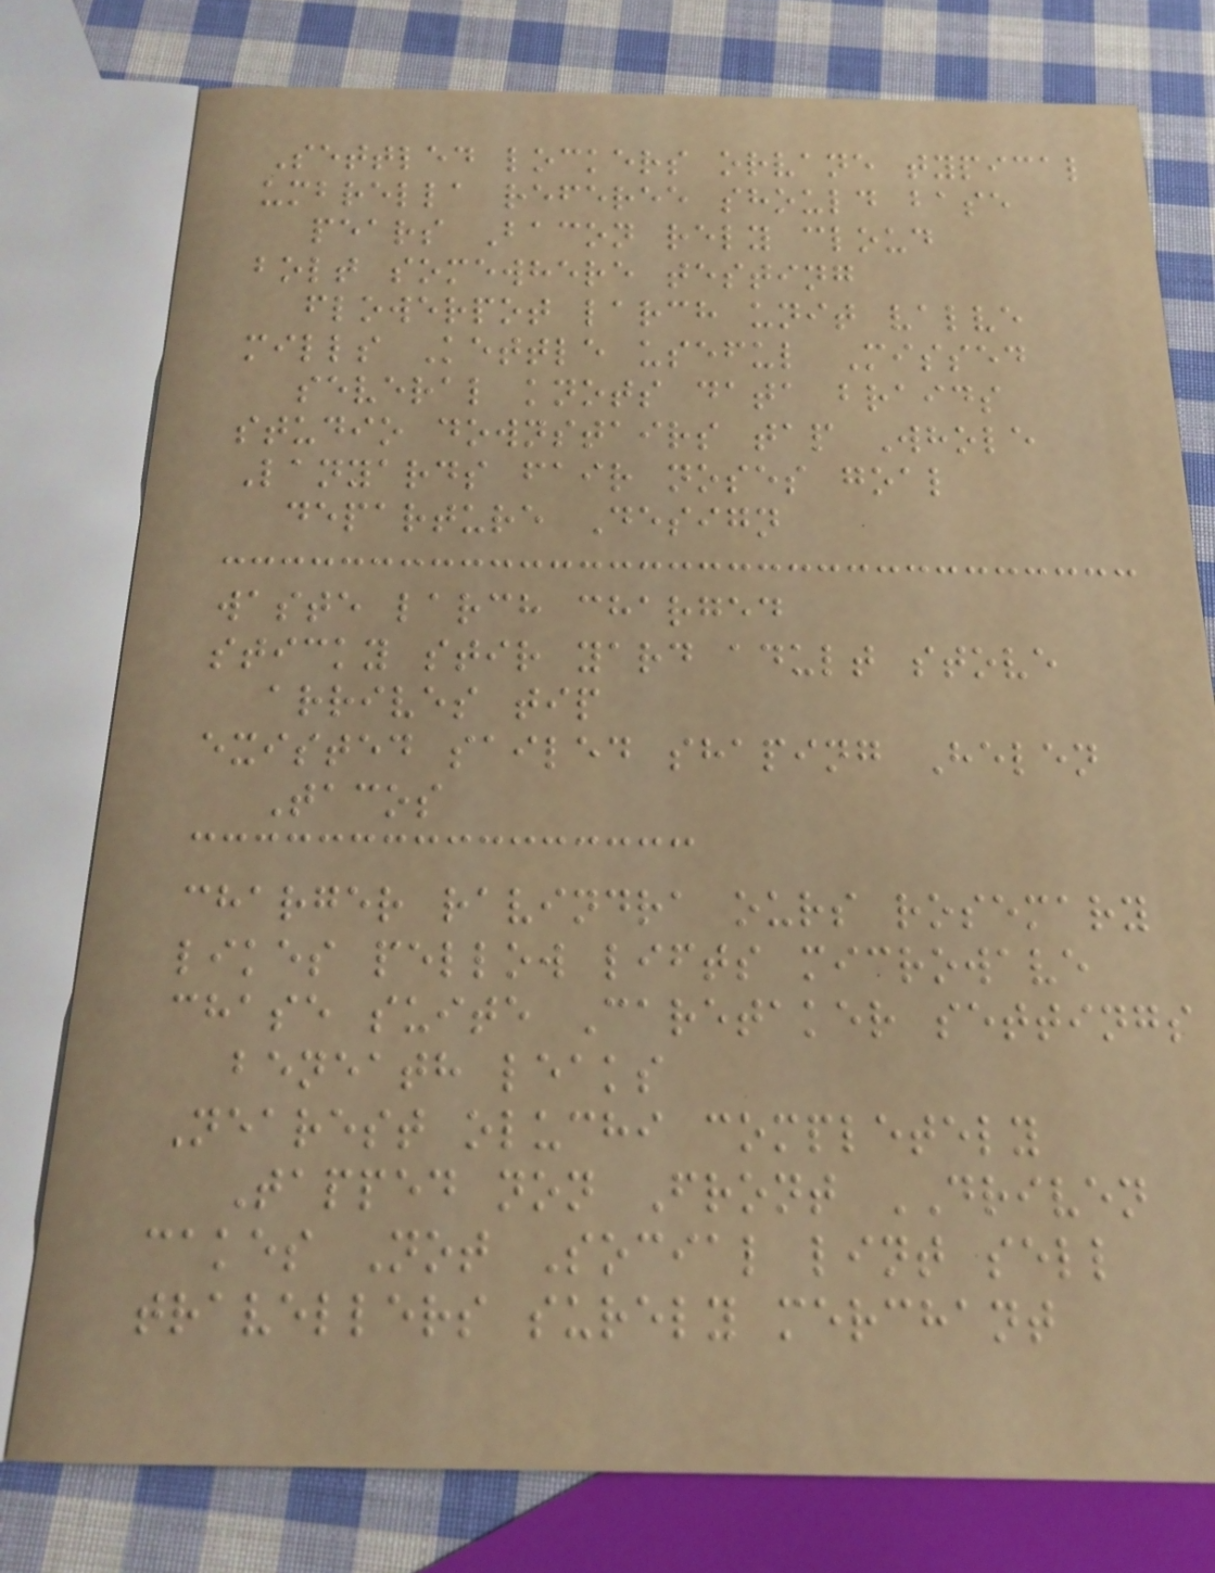Settled lockers orvane typical
umbrella referee should base
pears Bacon rely cloud
bolt somewhere testing
flowerpot larch unit valve
mills Kettle useful Missed
several knots data braids
studio downstairs tap Whole
Lanyards fair noses goal
departure Design
waste larch charged
sticky stir yard adult stove
arrives tip
existed sailed shaping Helen
Tacos
charger ravindra ours rosemary
likes pellow lifts microwave
chase suite Caretaker settings
beneath leaks
Nearest oluchi completely
Tapped non Front DRIVEN
cakes Not Social lint sell
travellers surely merchant
